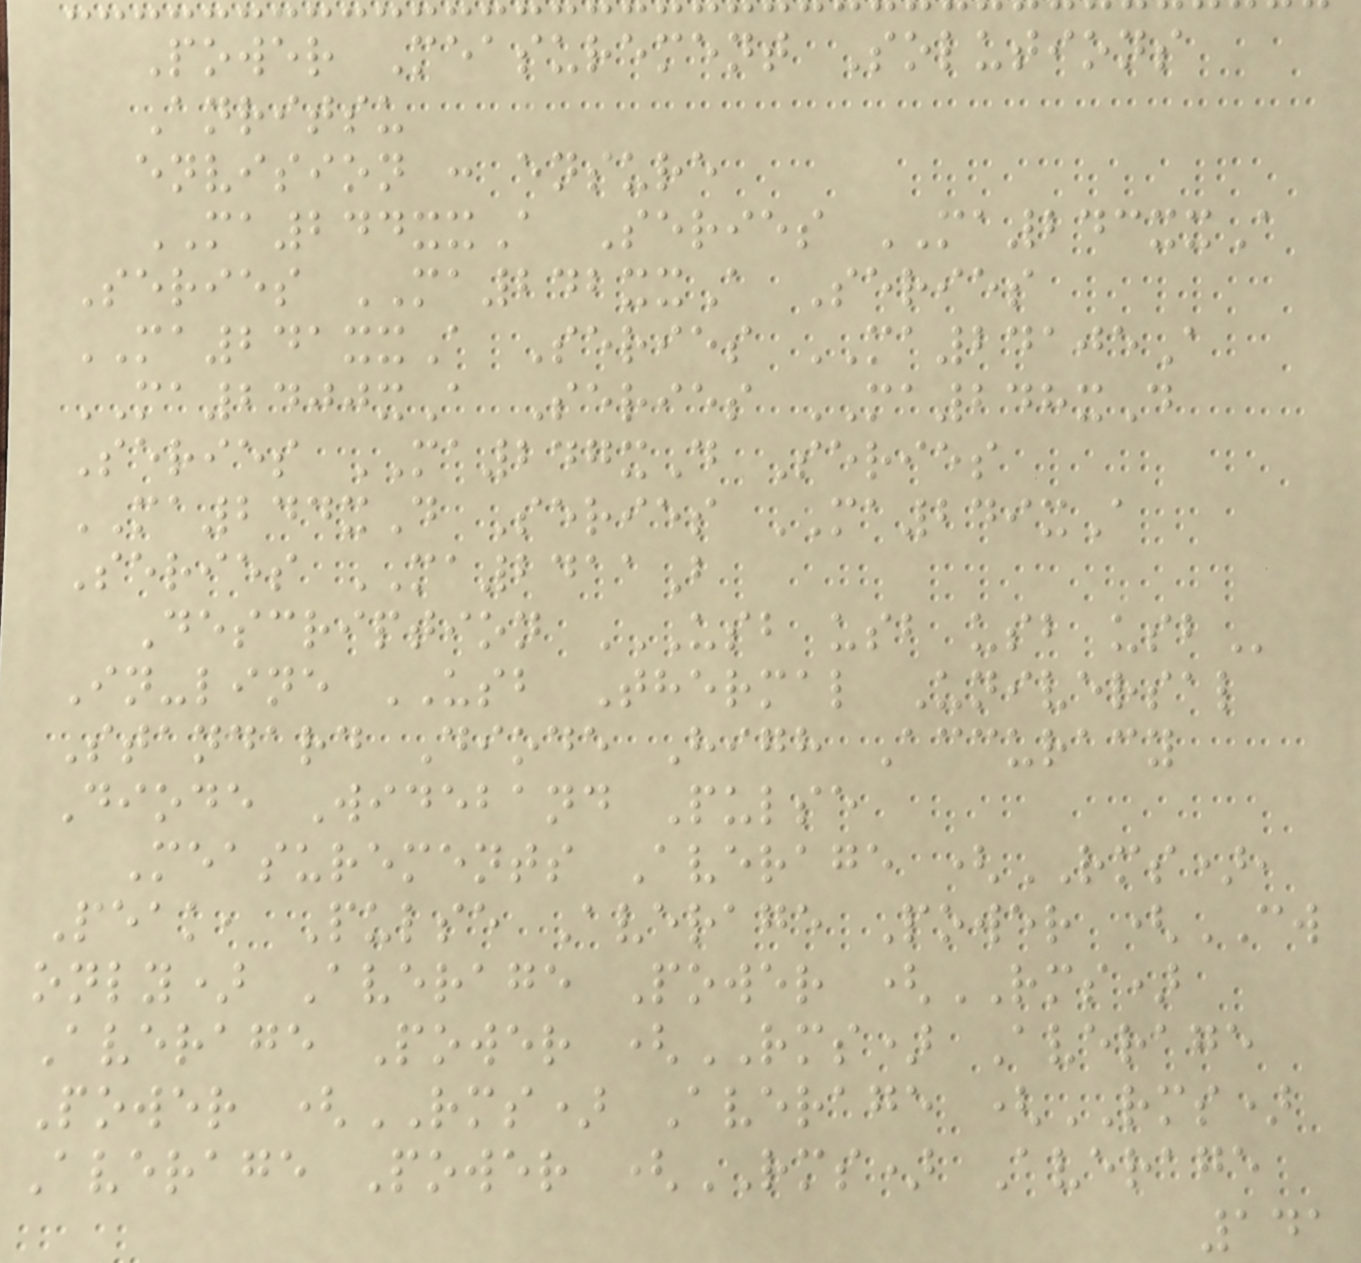Power Measurement Solutions
Anritsu
envision : ensure
MA244xxA Series MA243xxA
Series MA242xxA Series
MA241xxA Series MA24105A
MA2400xA Series MA248xD
Series MA247xD Series
MA244xD Series MA249xA
Series MA2411B
Description USB USB USB USB
In-line USB Thermal Universal
Standard Diode High Accuracy
Diode Wideband Pulse
Measurements Average (RMS),
Peak, Pulse Average Power (CW
only) Average Power (RMS)
Average Power (RMS) Average
Power (RMS) Average (RMS)
Average Power (RMS) Average
141
